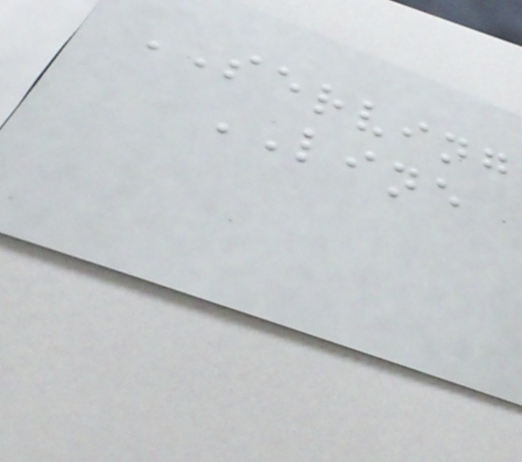SERVING
LINE
